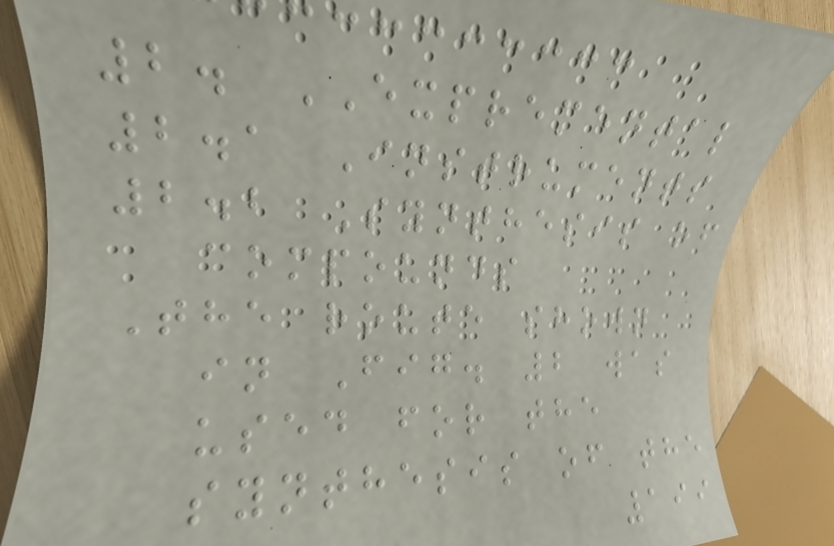2. EXPREMENTAL
2.1 Instruments
2.2 Synthesis of
compounds
The route shown
in Fig. 2 was
used for the
synthesis of the
199
